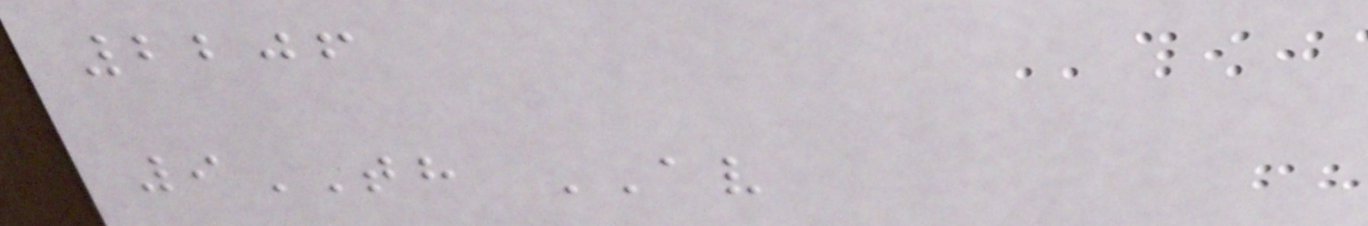2206
9TH AV
